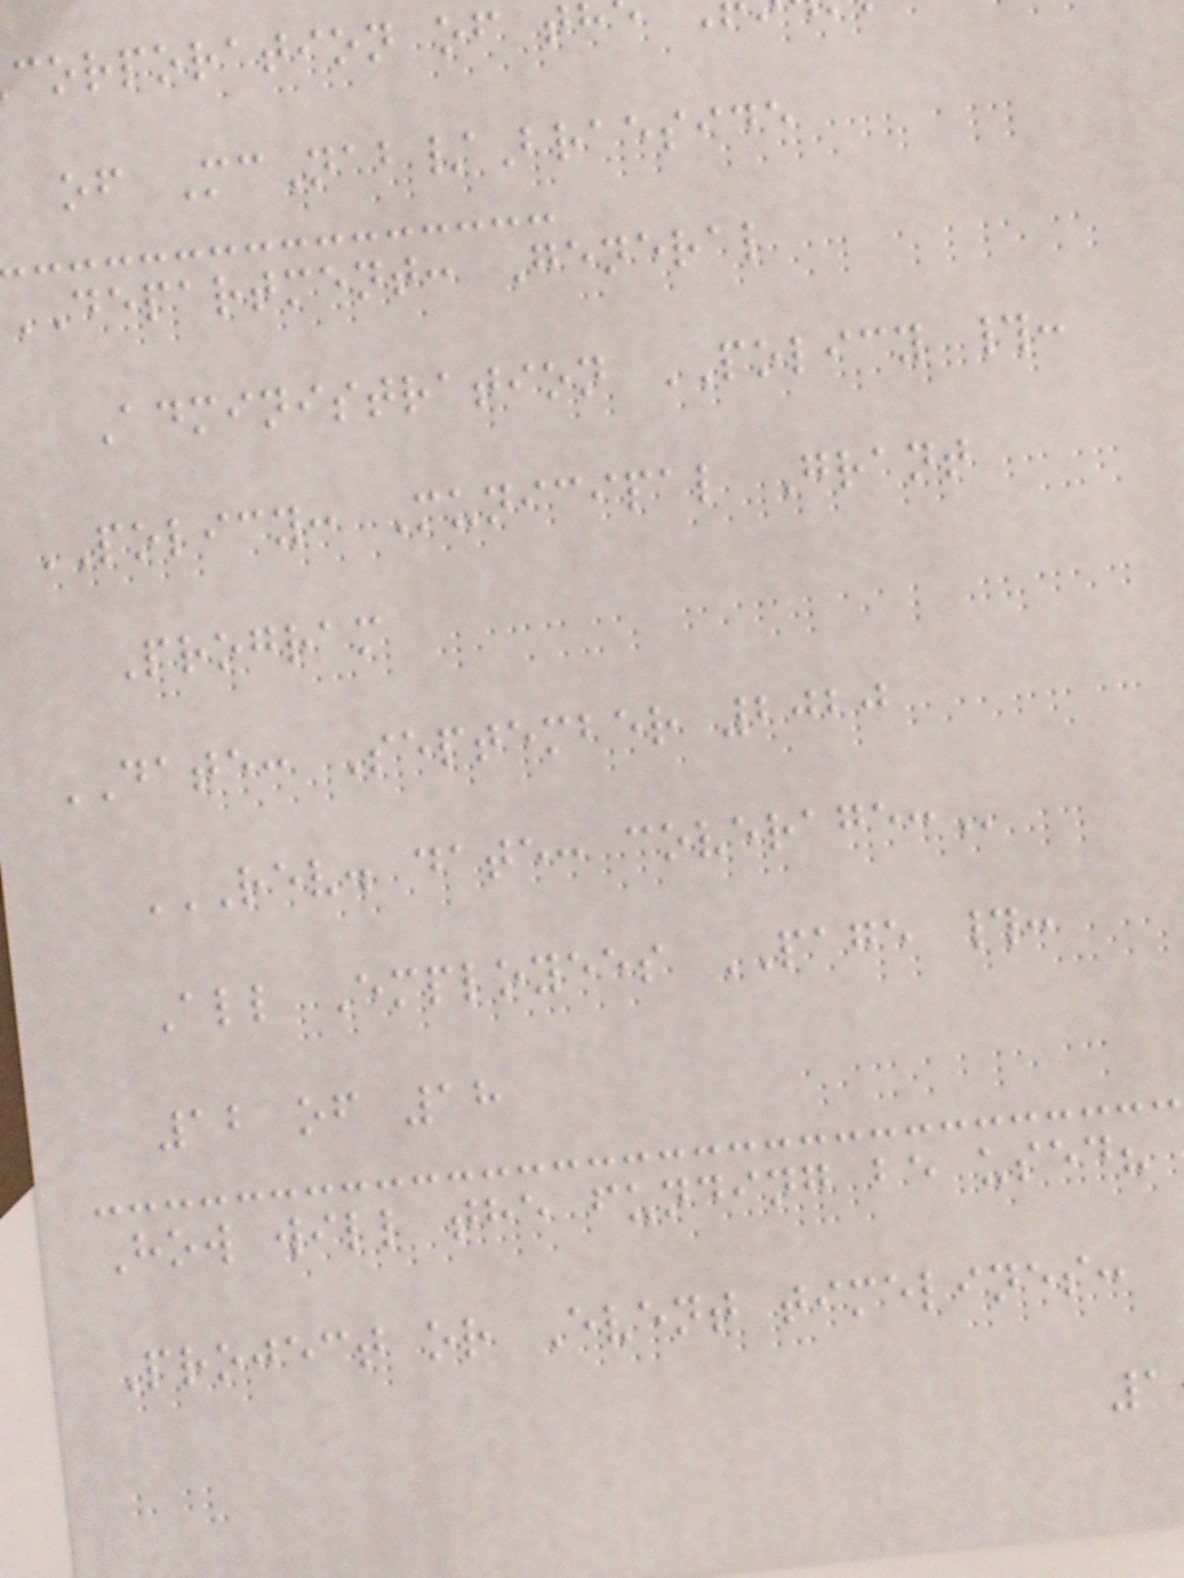corporation of t
of McNab/Braeside
DEPARTMENT: General
Administration POLICY #:
POLICY: Municipal Grant
Program
DATE: September 2020
REV. DATE: COVERAGE:
All Employees PAGE #:
12 of 18
How will the funding be used?
Project or Event timelines:
